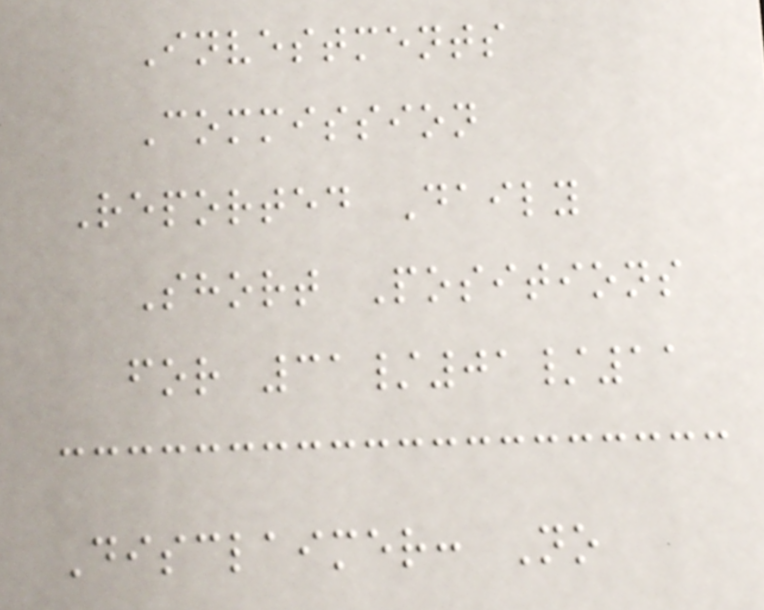Investments
Commission
Reported Daily
Short Positions
for 31/01/11
Disclaimer: No
